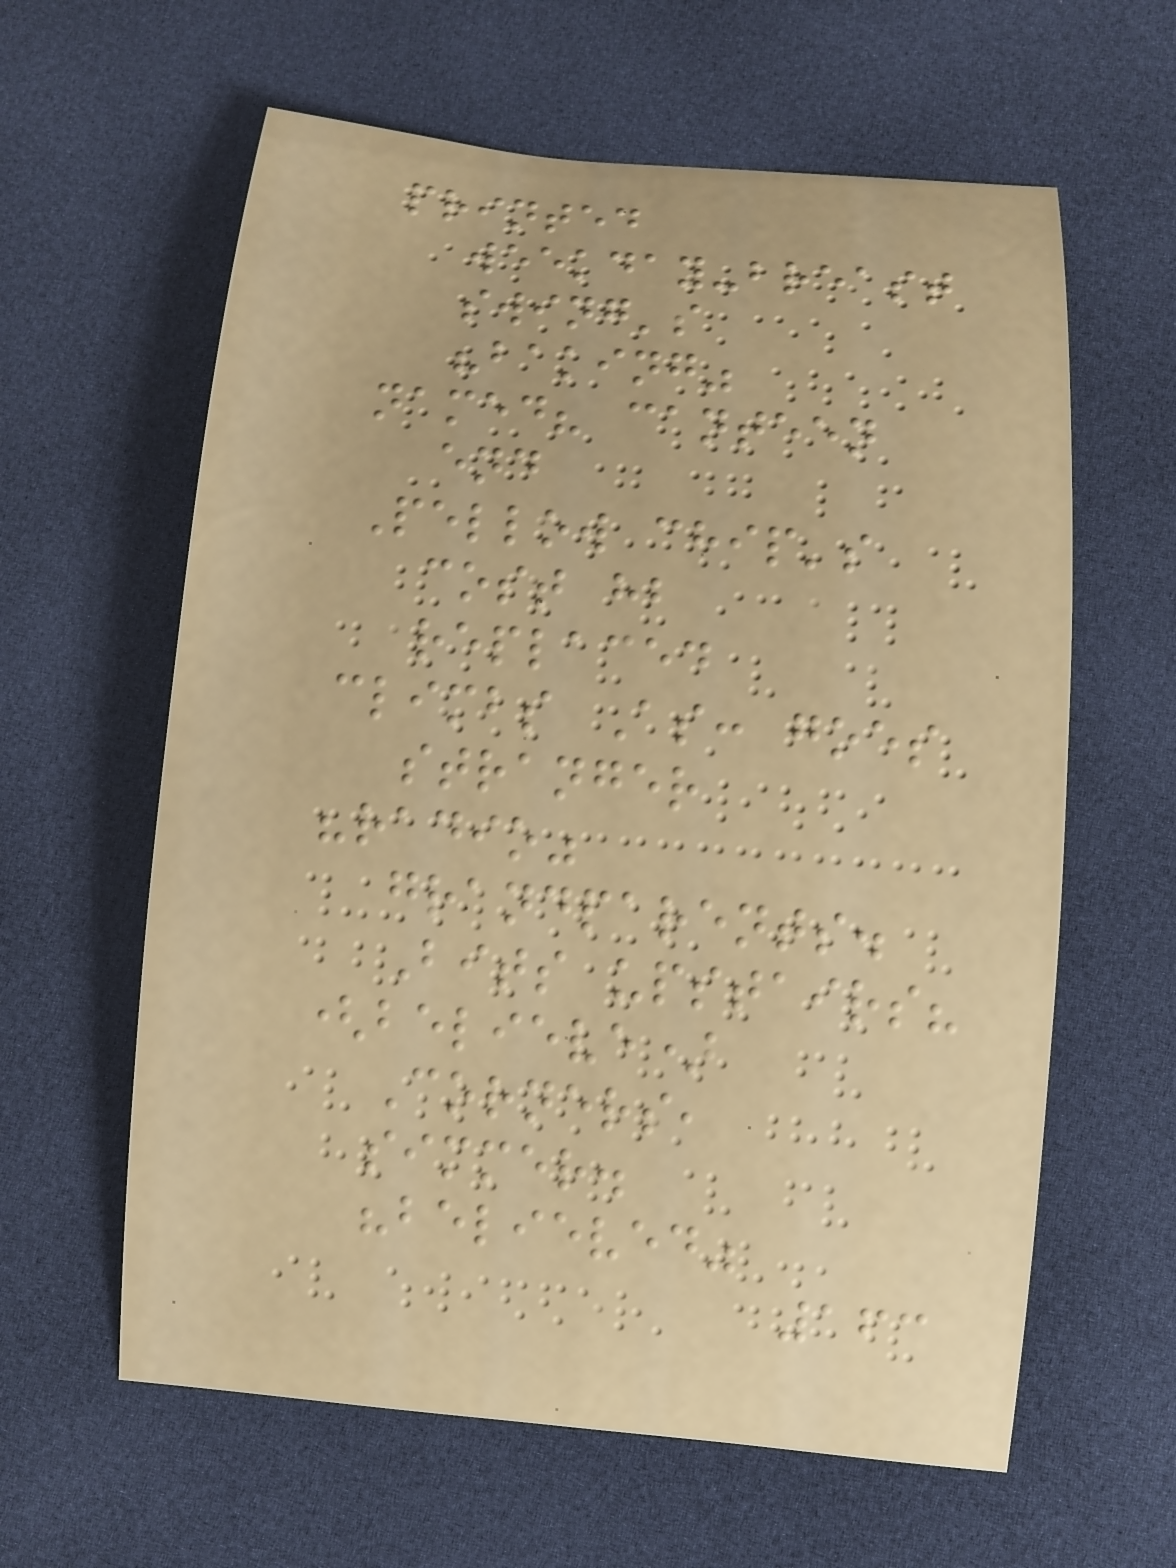printed
weekday-breast
swing's
"baking"
named? canteen
end
Pellow chip's
cost hb
replaced
climbs As: goes
stranger
"radio"
grandparents.
Bits upstairs?
(believe)
Corners,
simmer.
"believed"
163
